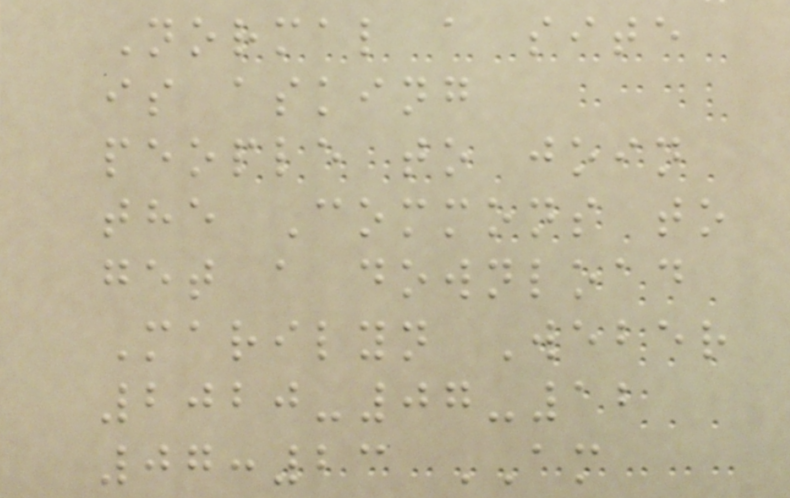Normal a site
is asking
people to join
the Commons to
get a download
Marilyn Weber
2020-07-12
07:23 AM
